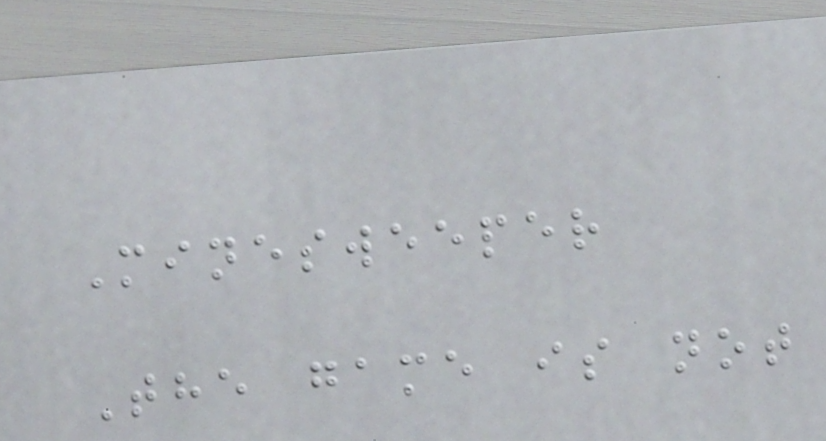Minesweeper
The game is not
